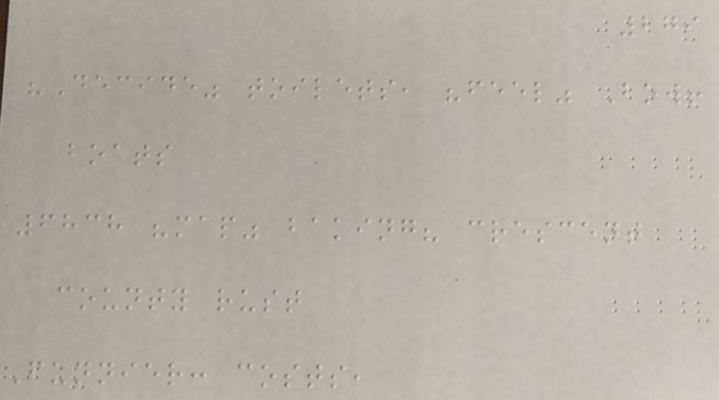279
"Decide" toilets, "feel" Bow!
boats
6838 "map" baking? crescent
county rust
Funnier: costs,
